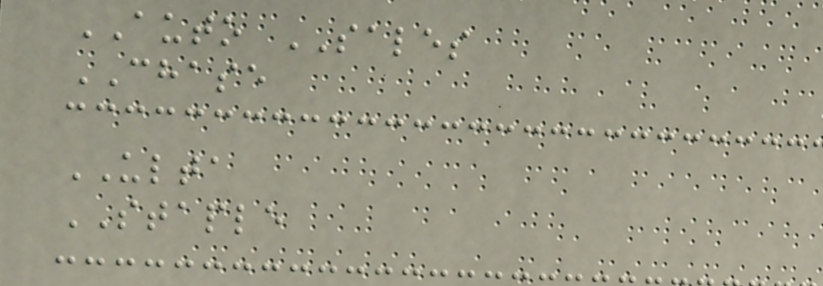AUTO SALES
CHASE
ULTA
STAPLE
